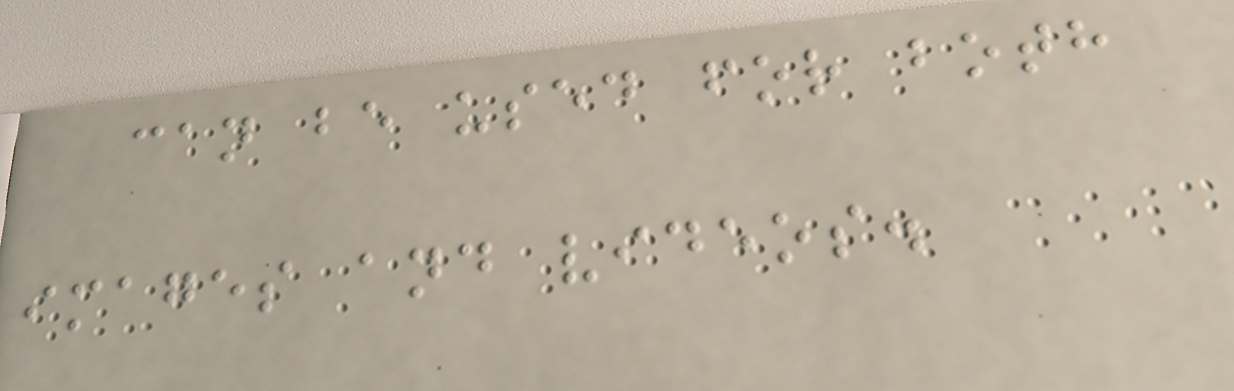can be used for both
images and videos.
